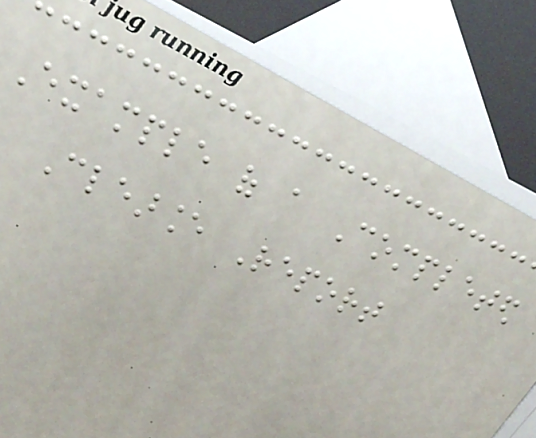Example of a Completed
Clearance Report
